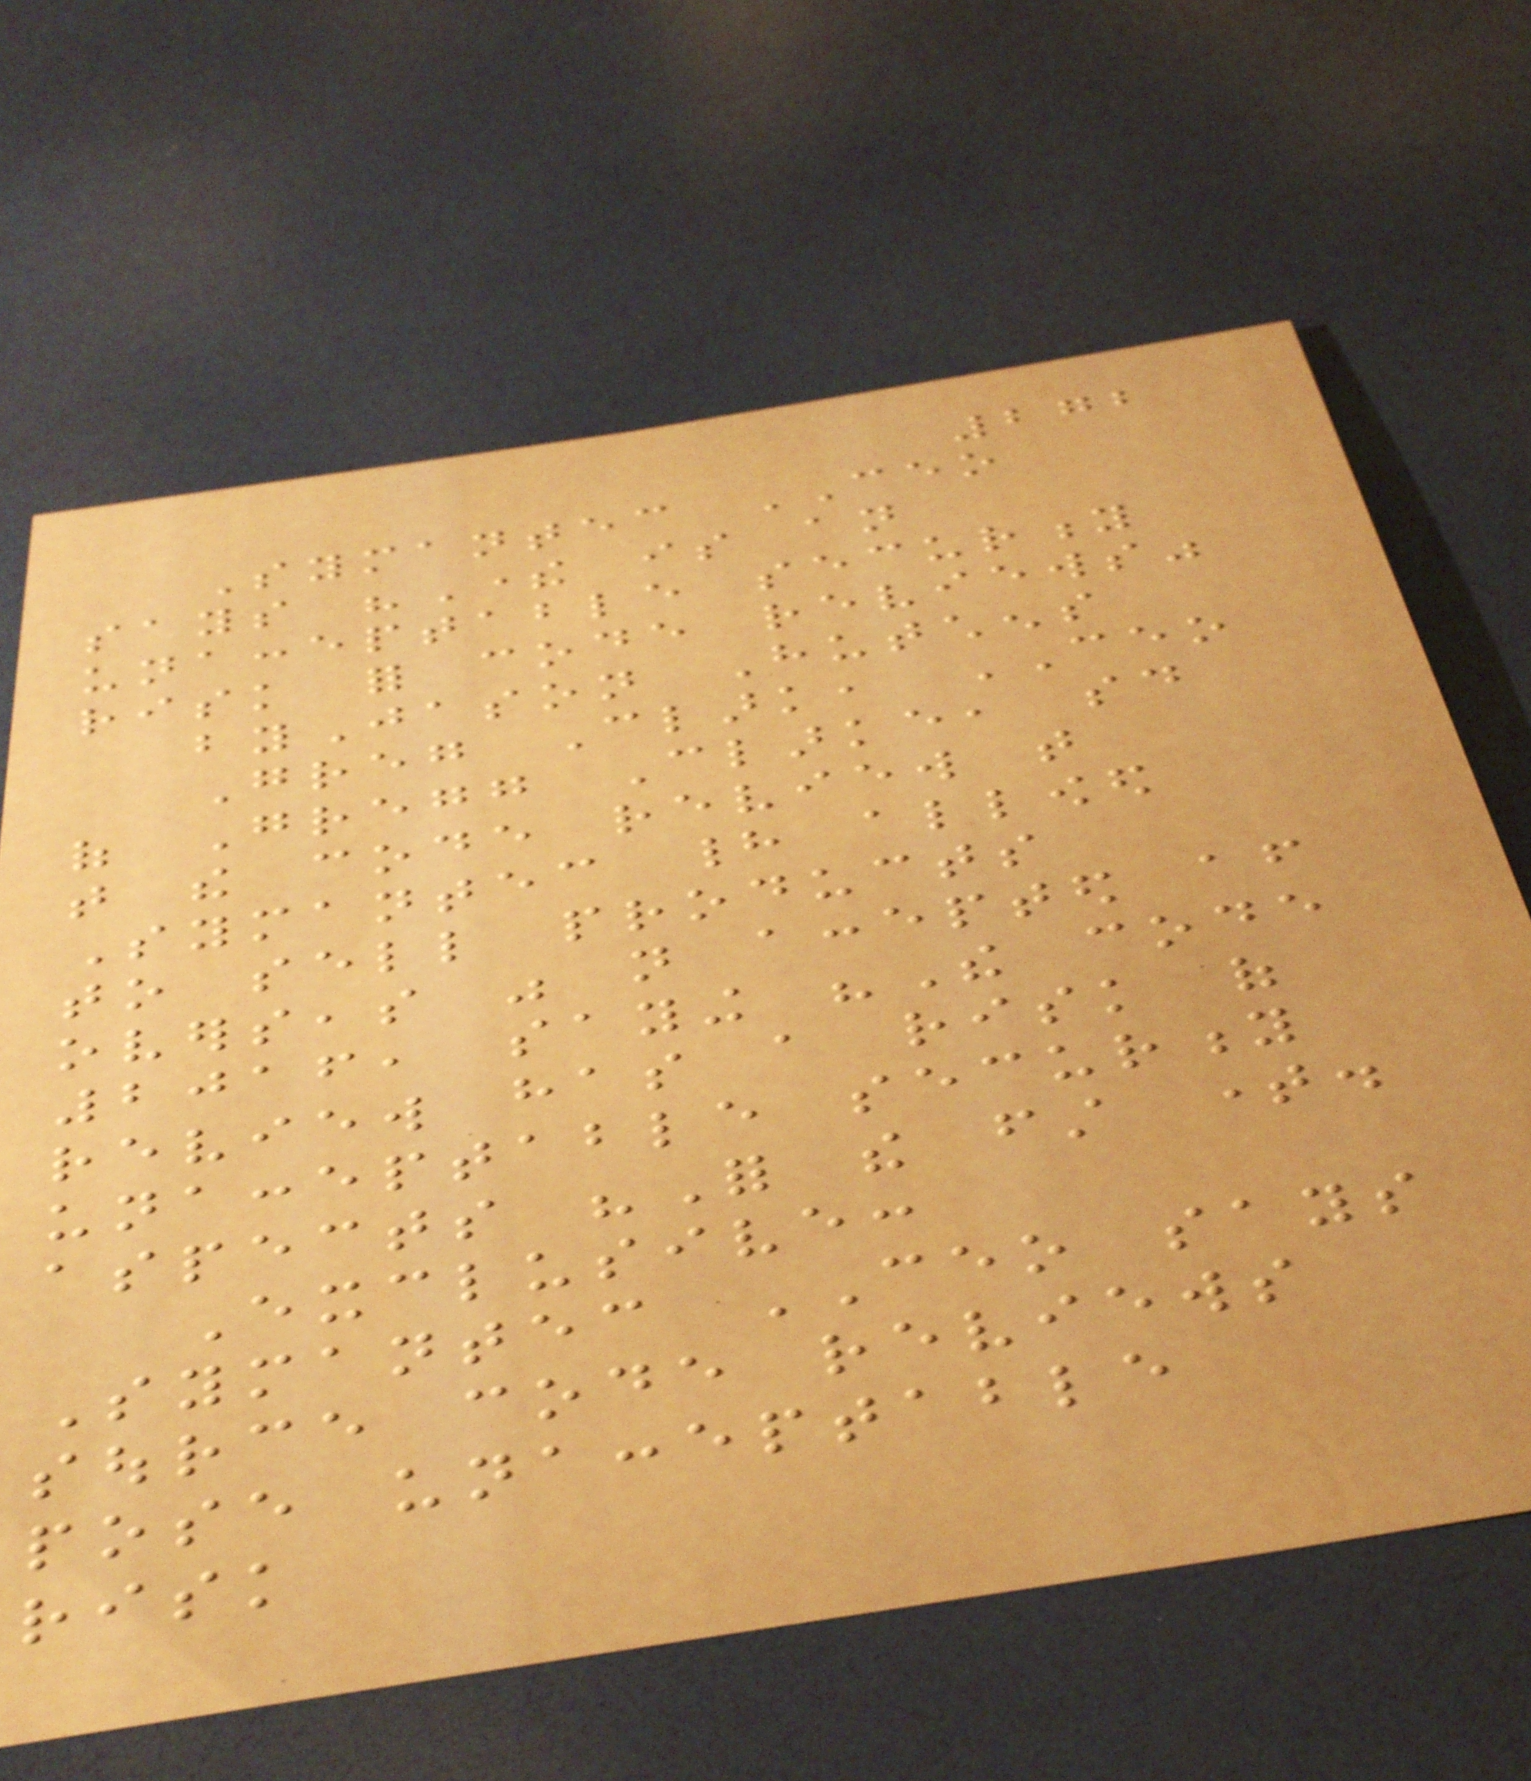272
Symantec CEO
says "There is an
unacceptable security
risk for code reviews"
byJason Hutchens
Greg Clark, CEO
of Gregg Clarke, said
that the code review that
Symantec had allowed
to sell products
overseas was not accepted after
2016, saying "The code
review has a risk of
unacceptable security
aspects "For the first time.
Exclusive:
Symantec CEO says
source code reviews
pose unacceptable
risk
